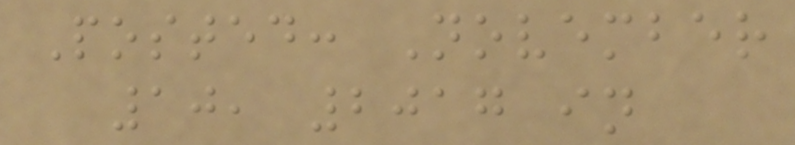Posted: November
10, 2017 in
